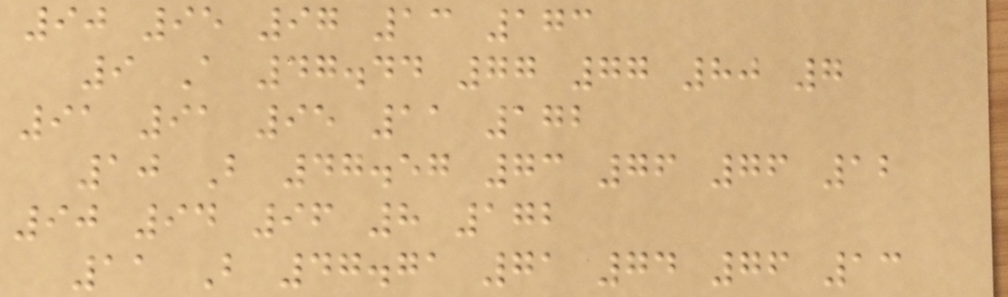90 95 97 13 173
9 A 47.44 77 77 80 7
91 91 95 11 172
10 B 47.57 73 76 76 12
90 94 96 8 172
11 B 47.71 71 74 76 13
